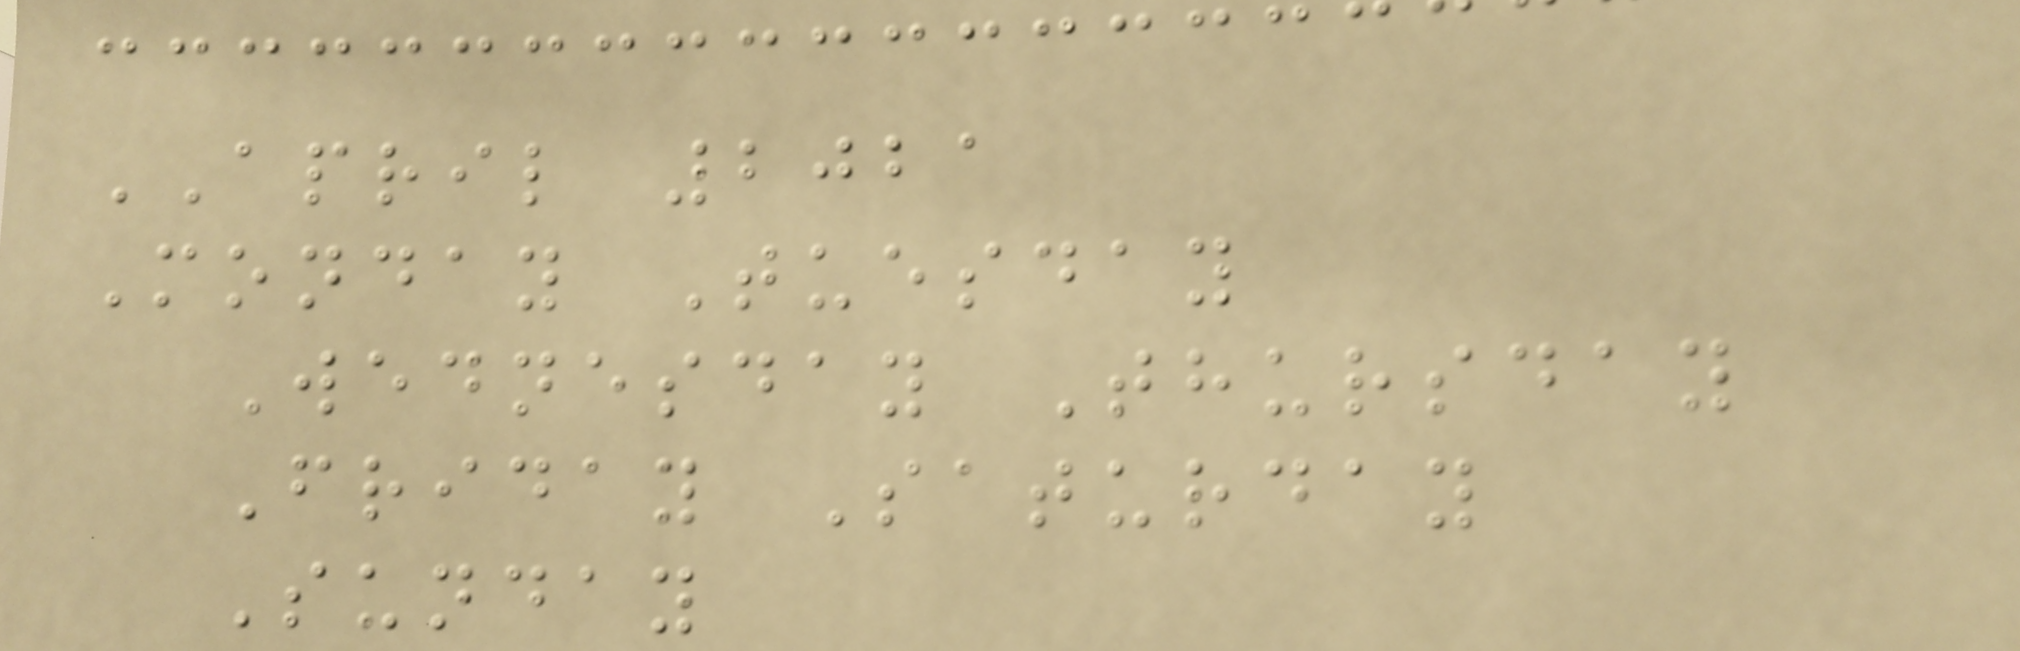APRIL 2021
Monday Tuesday
Wednesday Thursday
Friday Saturday
Sunday
